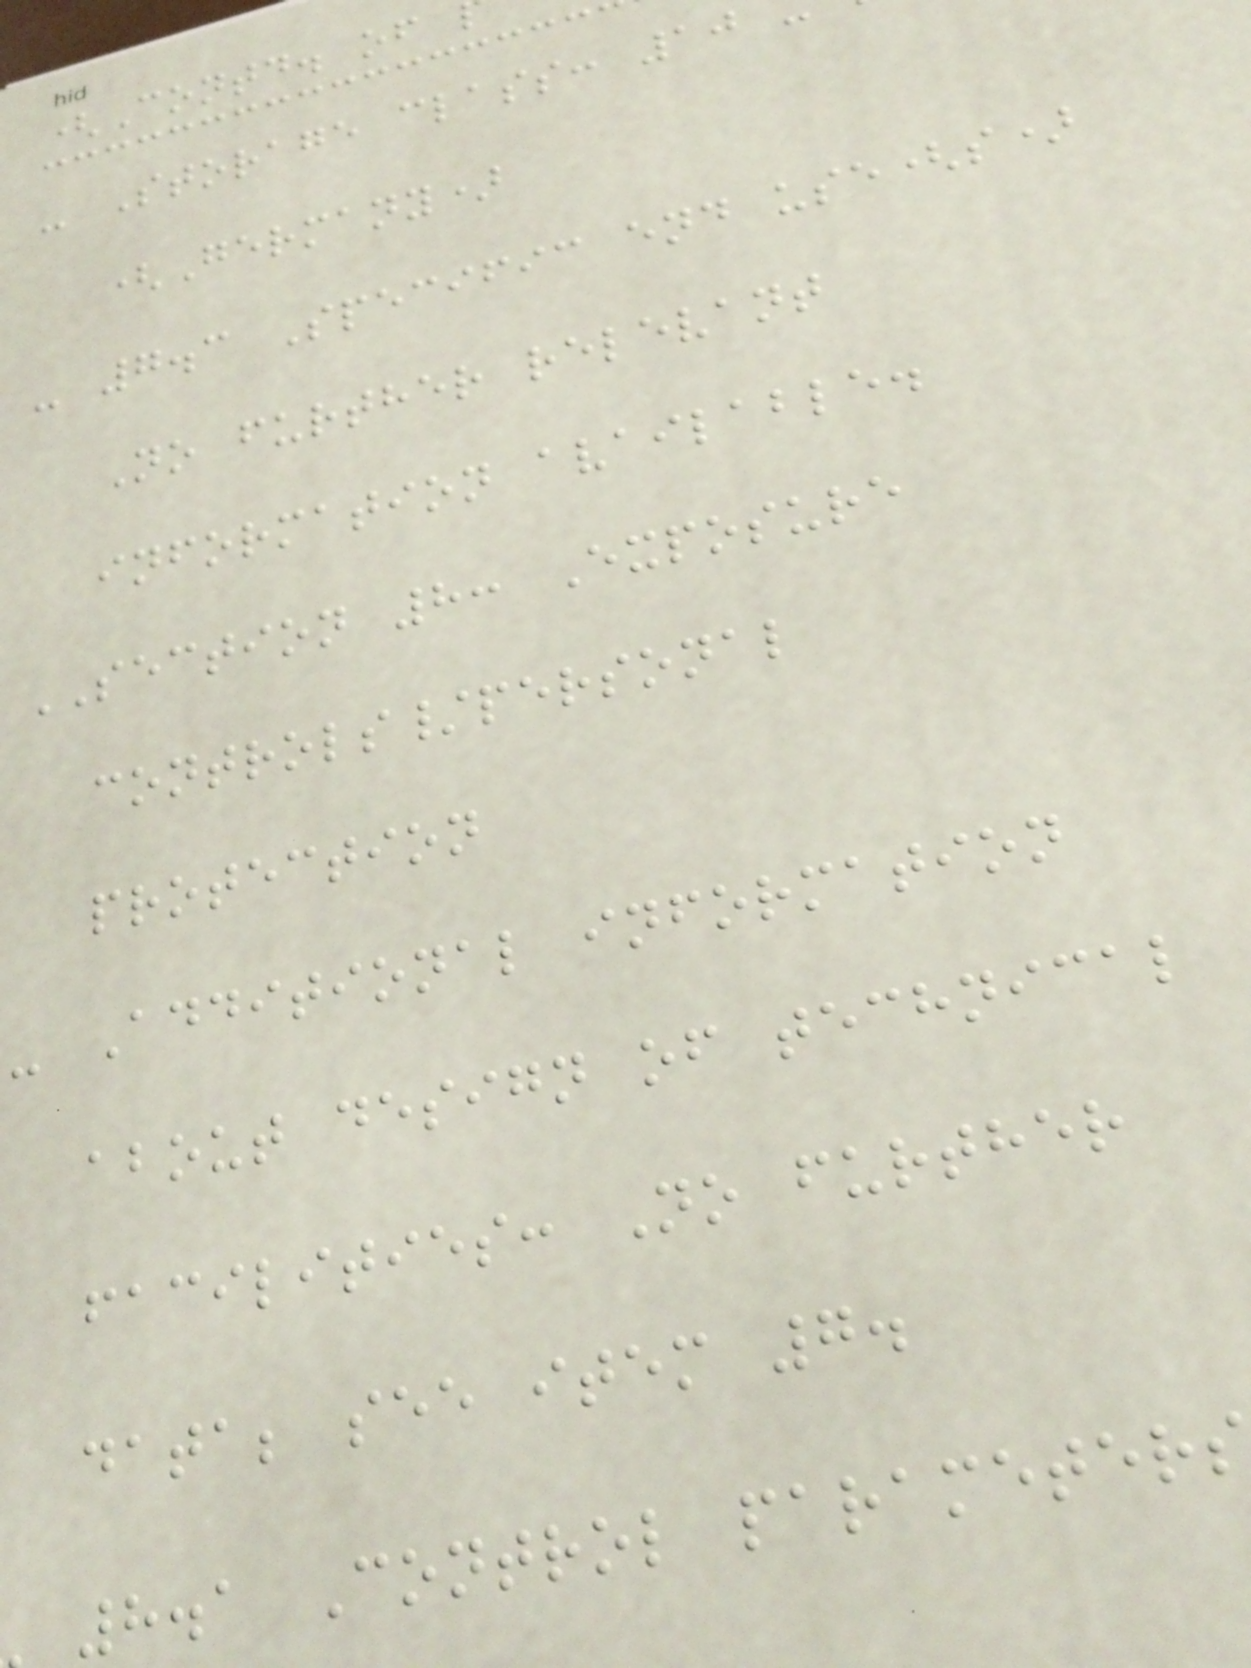(Contd. of
- Storage class: 10
(Germany)
- 7.3 Specific end use(s)
No further relevant
information available.
SECTION 8: Exposure
controls/personal
protection
- Additional information
about design of technical
facilities: No further
data; see item 7.
8.1 Control parameter
